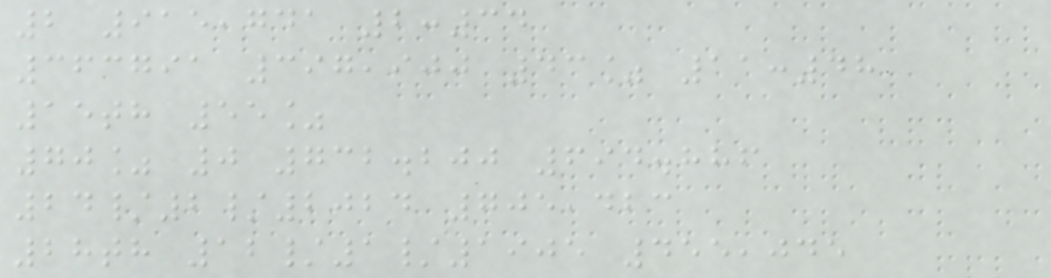2 915,741 2:34
363791 397,900 43% 11:48
15th 55%
70% 0 732.200 694.886
24/2/2024 705,423
28th 12/1/1905 455,045
